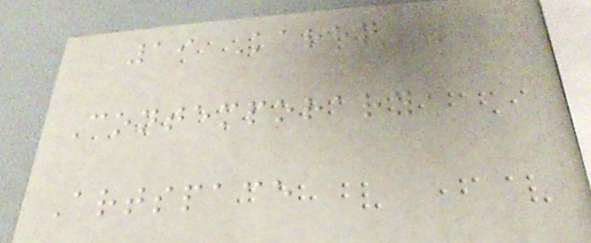19 Karen
Contemporary
Artspace
